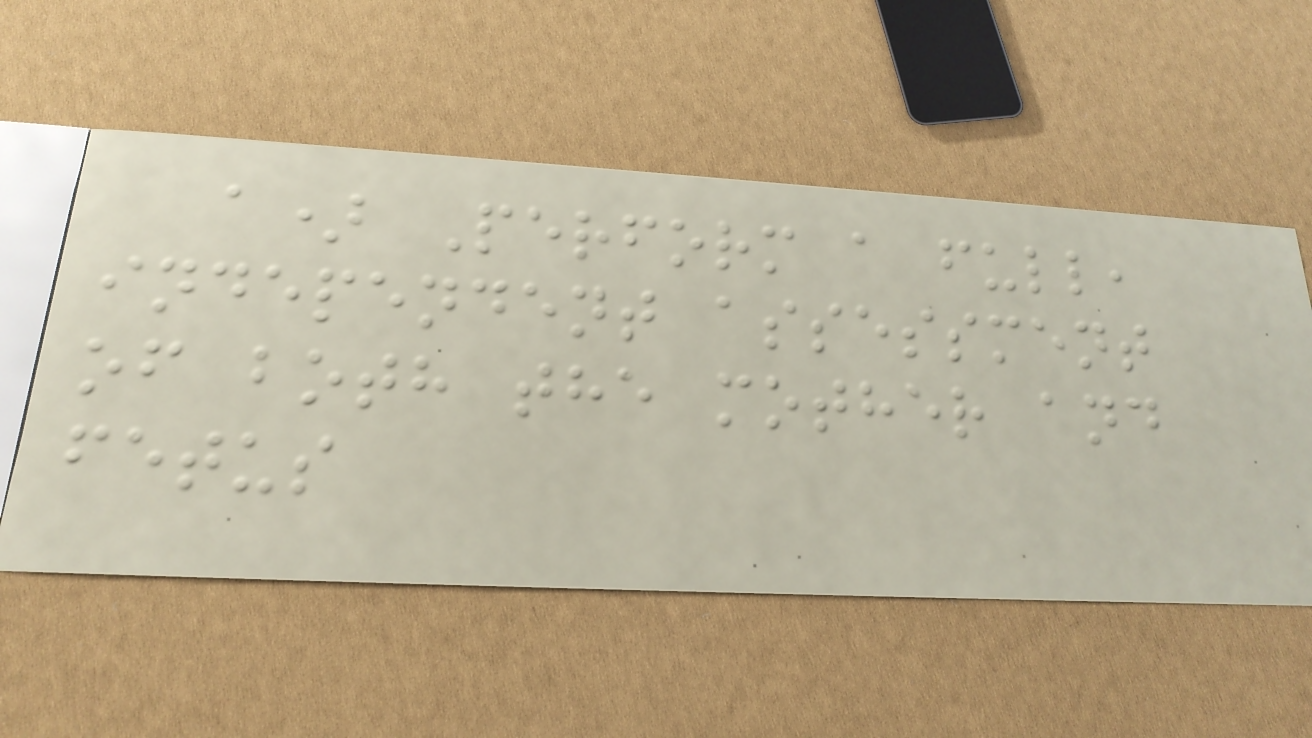a) Perform a full,
independent assessment
of both the mother and
fetus
